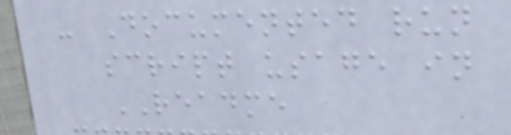- Documented run
script usage in
README
